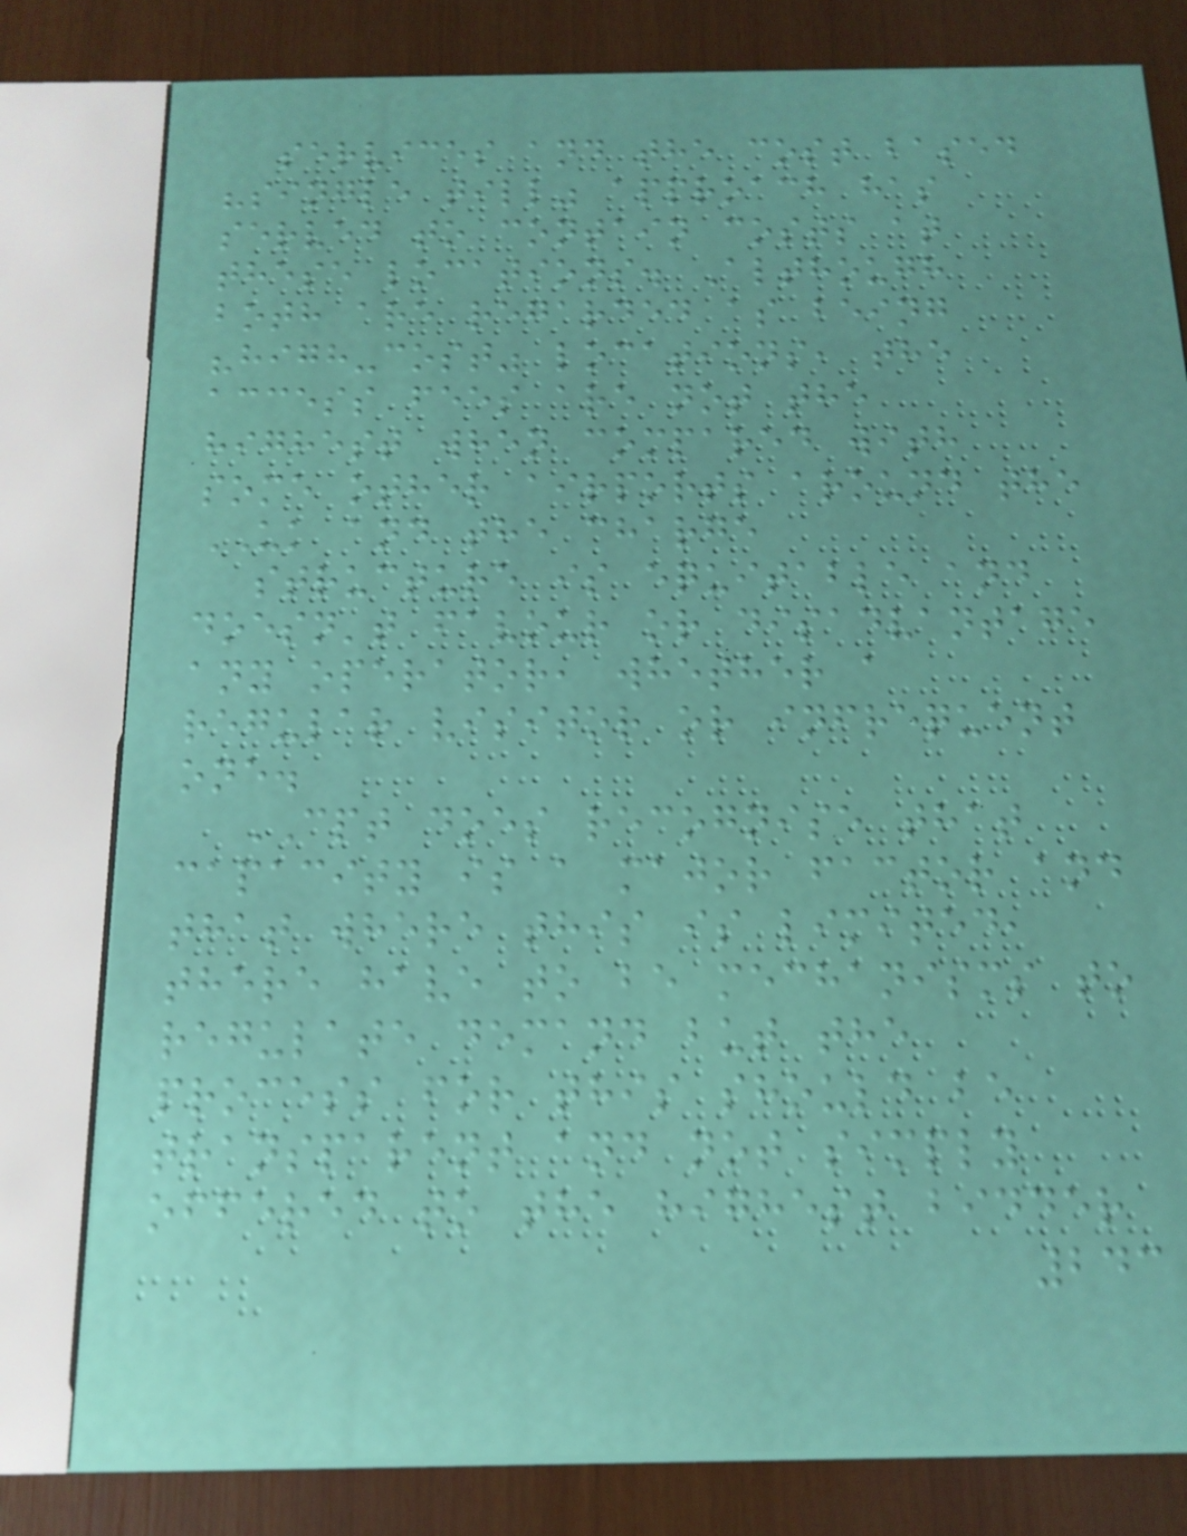services and the cost based
"single till" approach has
served to contain costs at
these locations. Although
both are regarded as being
"high-cost" locations, the
access fees are not the
highest when compared with
some other airports around the
UK and the charge
structure is equitable and
doesn't favour or disadvantage
any operator, whether a
regular visitor or infrequent
one.
CPT does recognise that
capacity is a major factor and
that where this is limited,
there have to be mechanisms to
regulate demand but the
process for this should be
transparent and not simply
offered to the highest bidder
243
